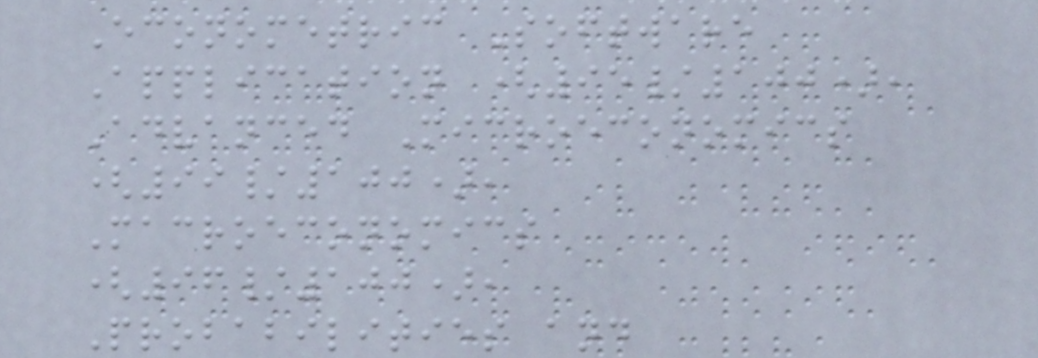Econometric Software
Application (95/100),
Advanced Microeconomics
(99/100),
Macroeconomics
(96/100),
Probabilities and
